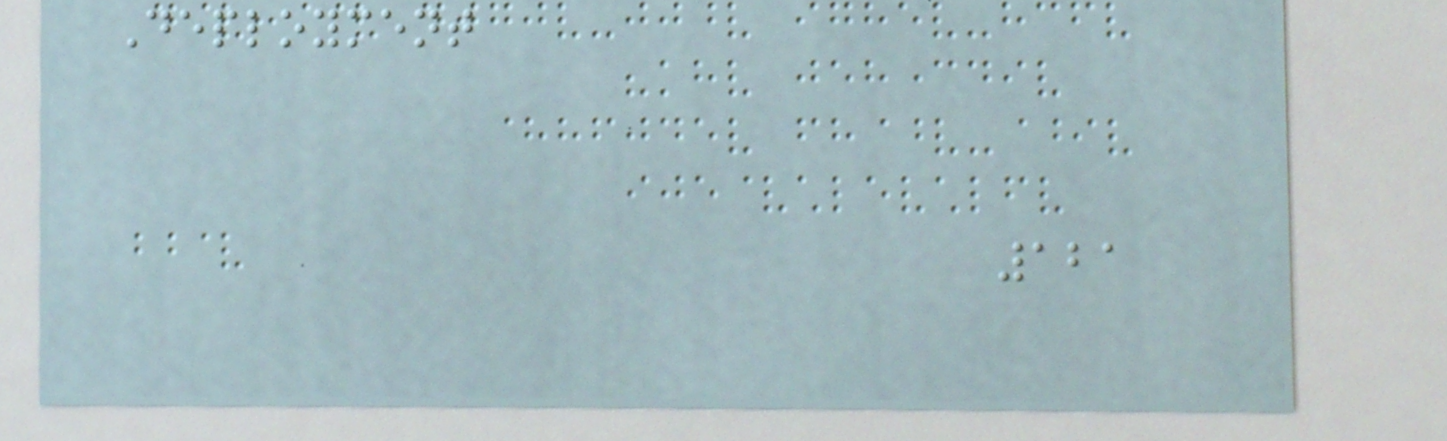Deployment
121
